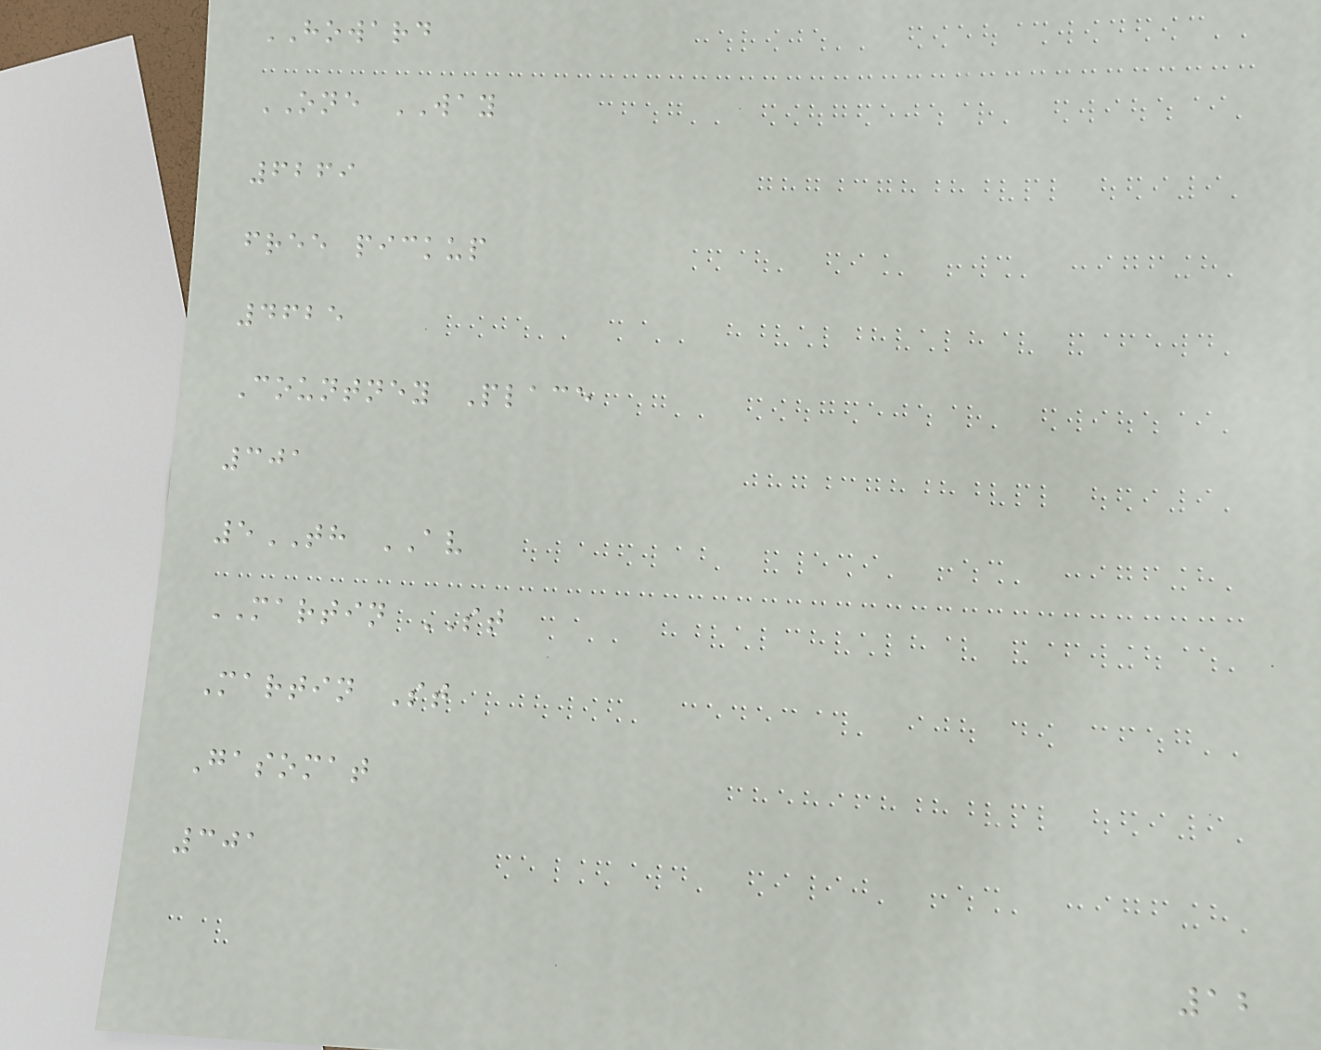HOWARD
ONE WAY
6269
free pickup
4625
Countney Place
301
5TH AV
MARTIN ST
Martin St
Gasomat
301
12
